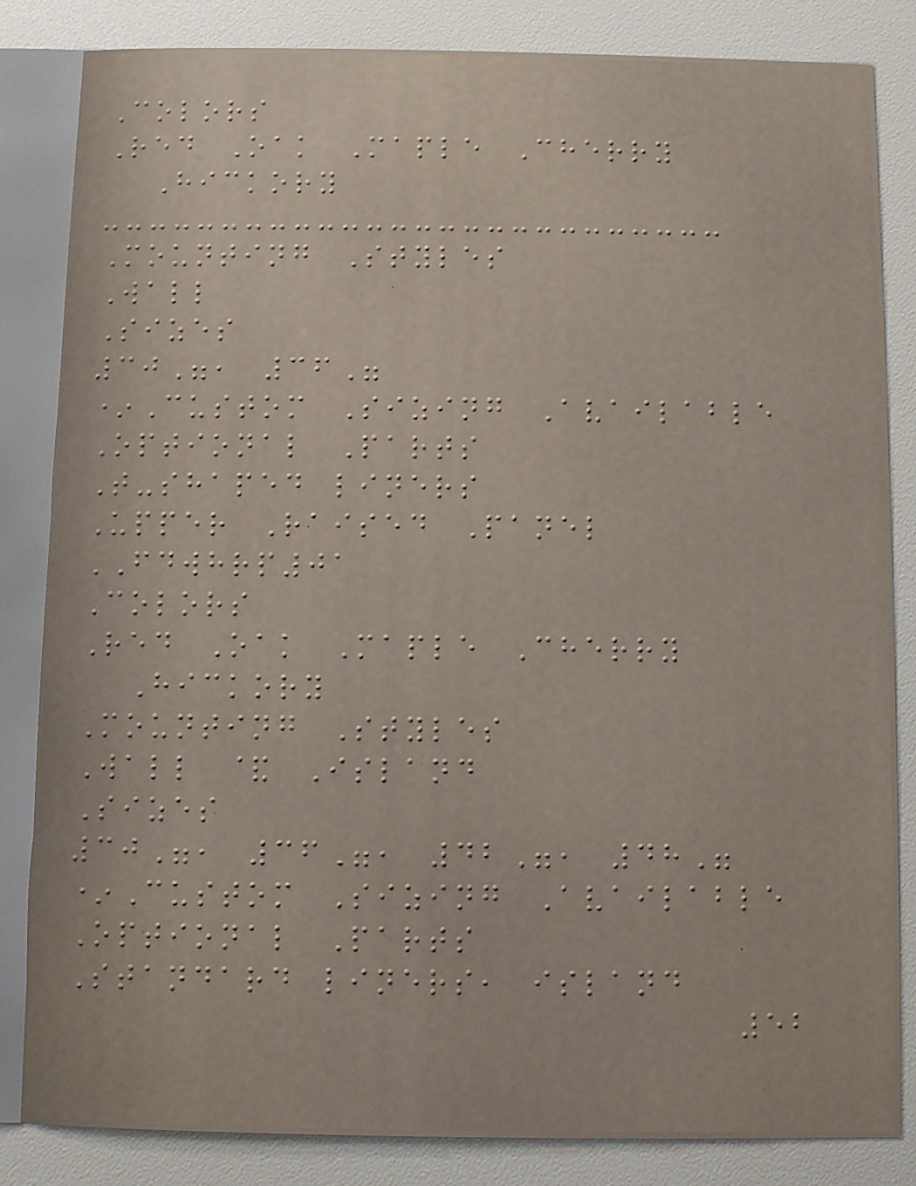Colors
Red Oak Maple Cherry
Hickory
Mounting Styles
Wall
Sizes
30", 36"
*Custom Sizing Available
Optional Parts
T-shaped liners
Upper Raised Panel
FDWHRP01
Colors
Red Oak Maple Cherry
Hickory
Mounting Styles
Wall & Island
Sizes
30", 36", 42", 48"
*Custom Sizing Available
Optional Parts
Standard liners, island
52
